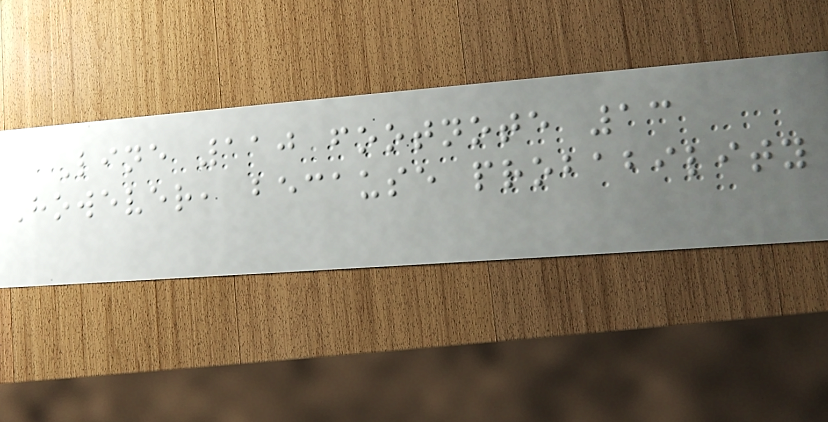Line 110 footnote 13
However, because probability
